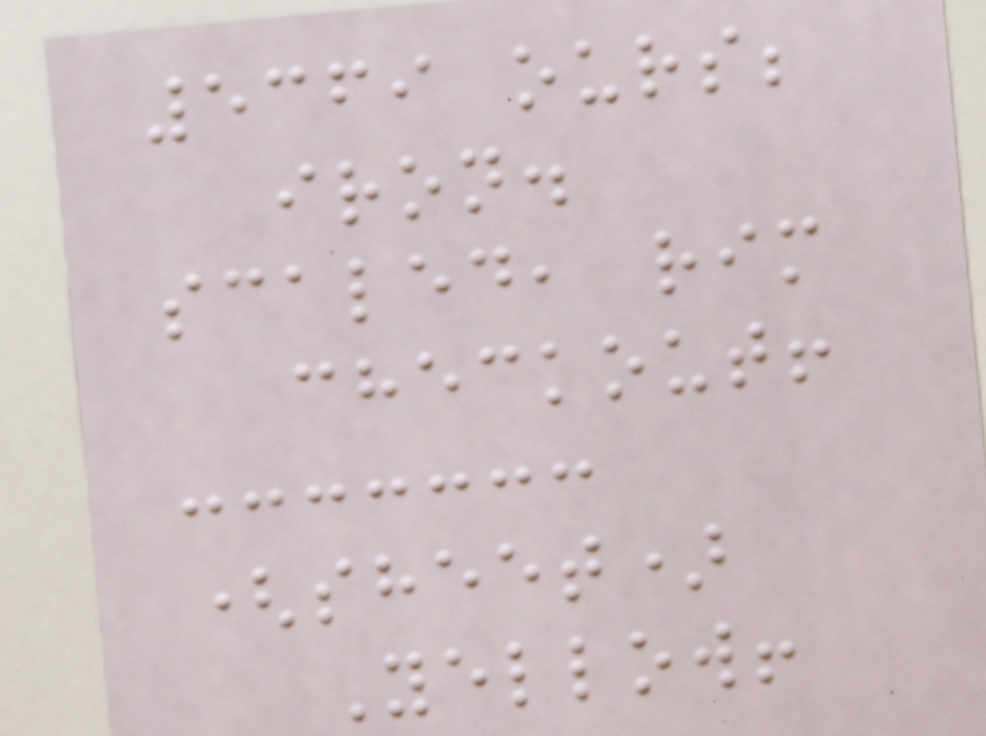5369 ours;
iron.
scaled, rim
checkout!
(sheet)
Yellow!
